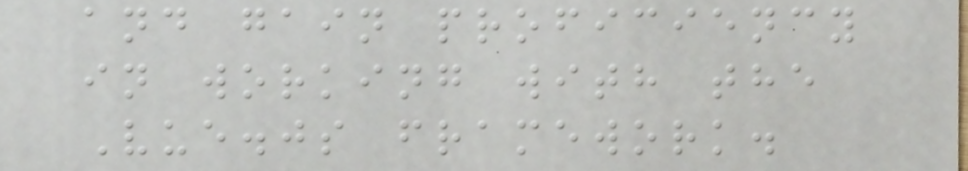and gain proficiency
in working with the
Vue.js framework.
